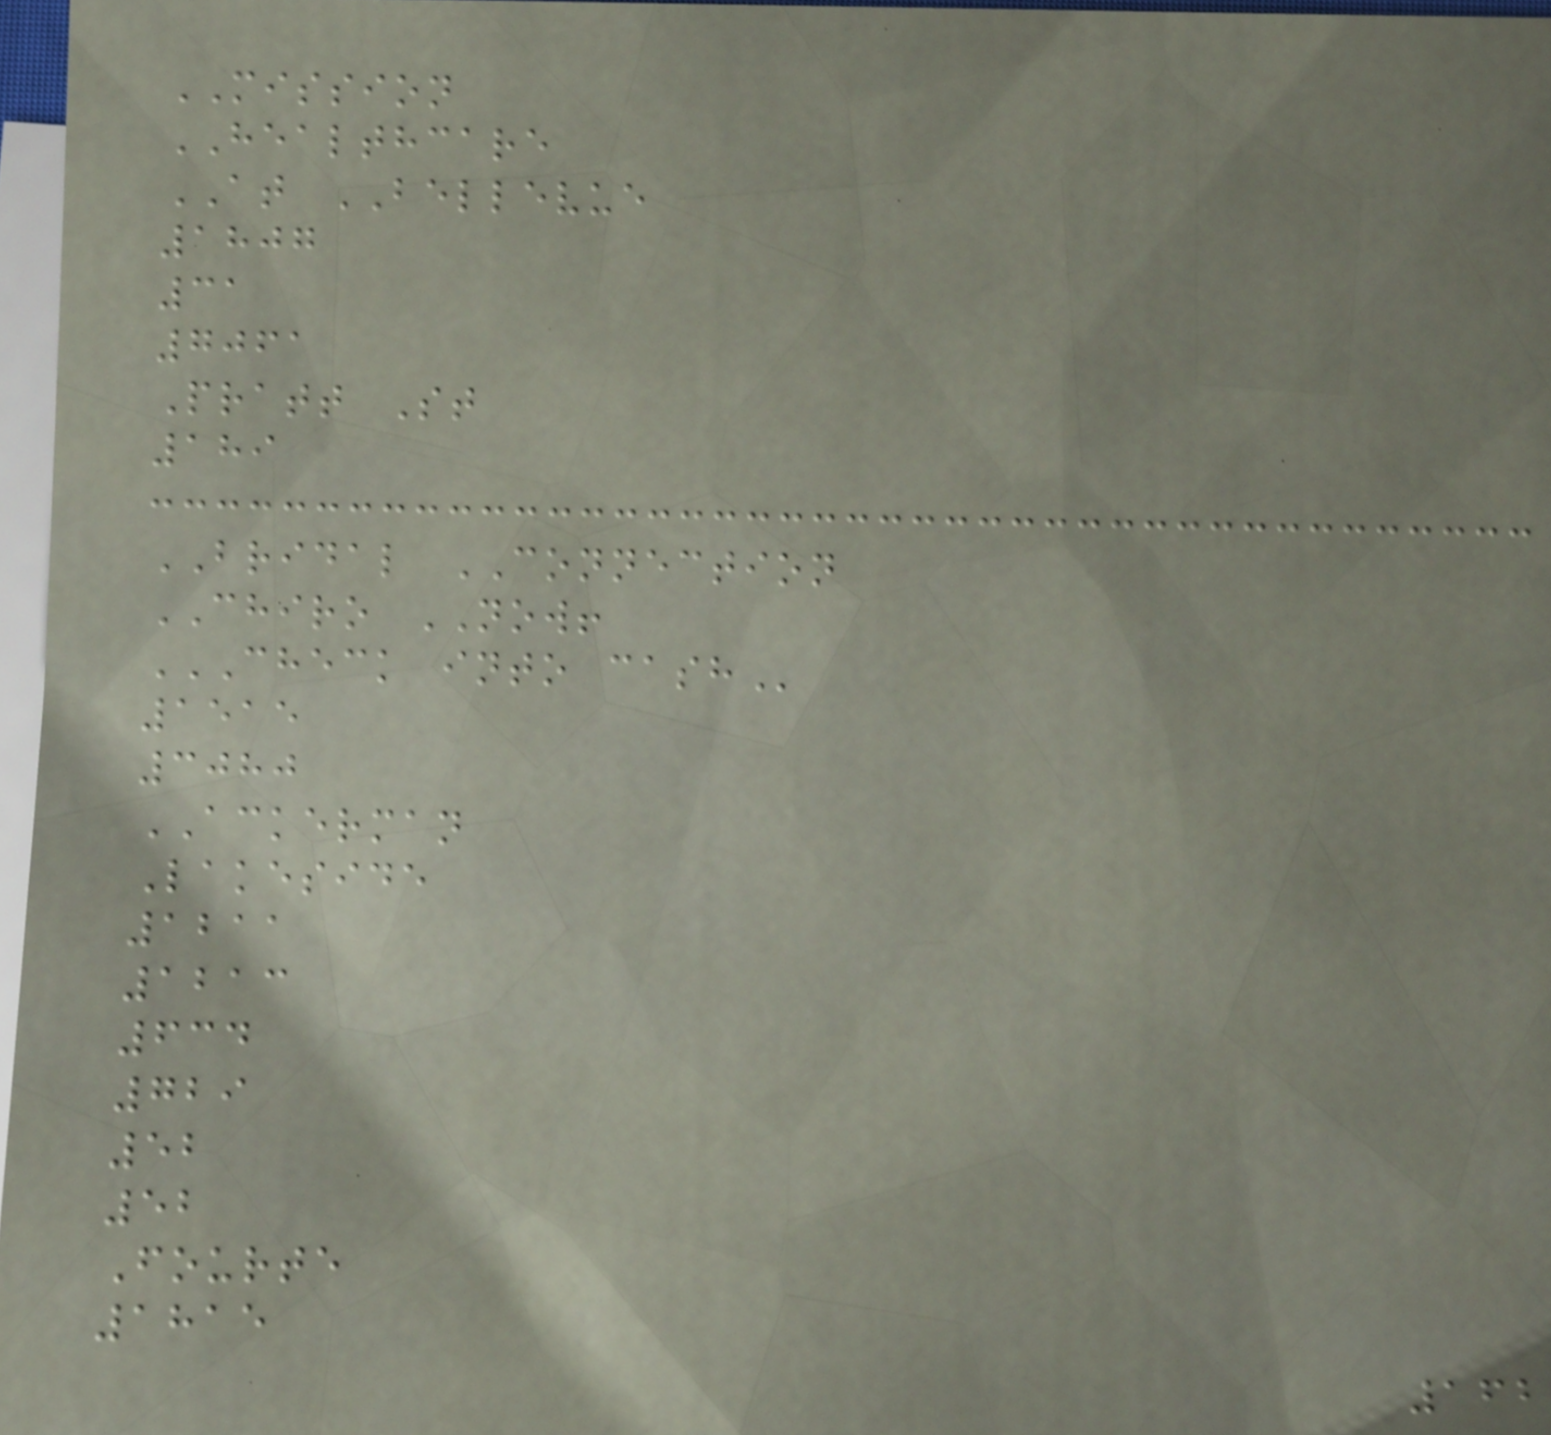MISSION
HEALTHCARE
AT BELLEVUE
1807
31
7061
Pratt St
189
BRIDAL CONNECTION
CHIRO NOW!
CHECK INTO CASH
1515
3080
ACKERMAN
Lakeside
1211
1213
634
729
52
52
Fourte
1815
162
